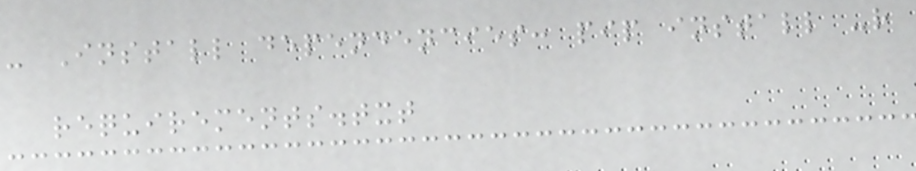- Install dependencies: pip install -r
requirements.txt
